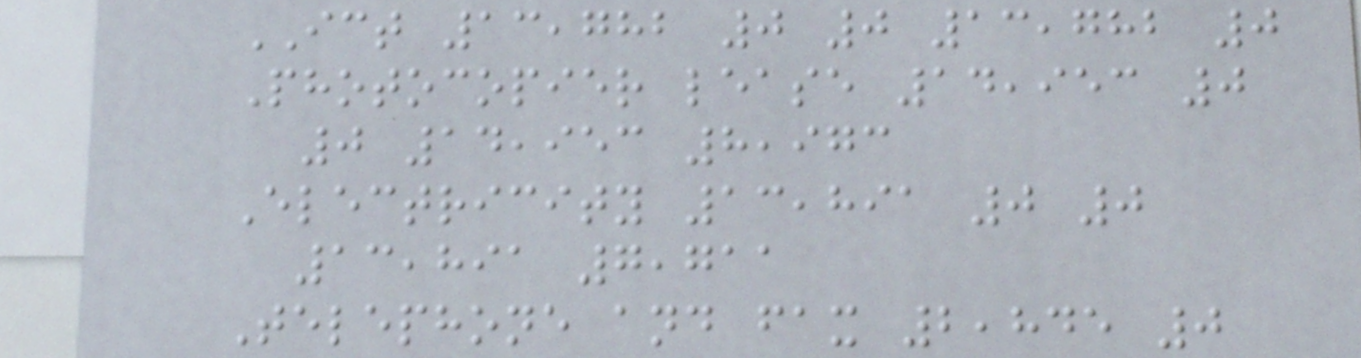ICT 13,782 0 0 13,782 0
Photocopier lease 14,953 0
0 14,953 8,973
Electricity 13,891 0 0
13,891 7,711
Telephone and fax 2,845 0
